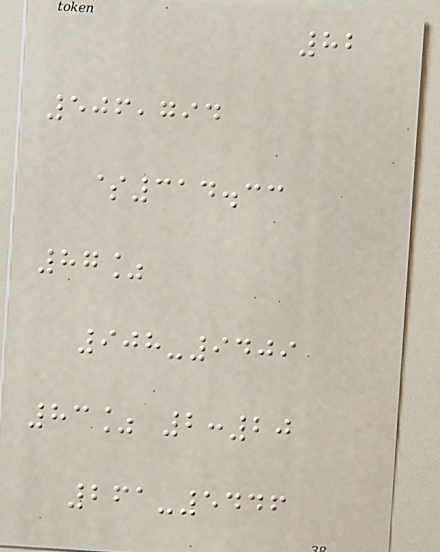82
506,794
$314.33
87%
908-9409
83% 2:20
261-5446
